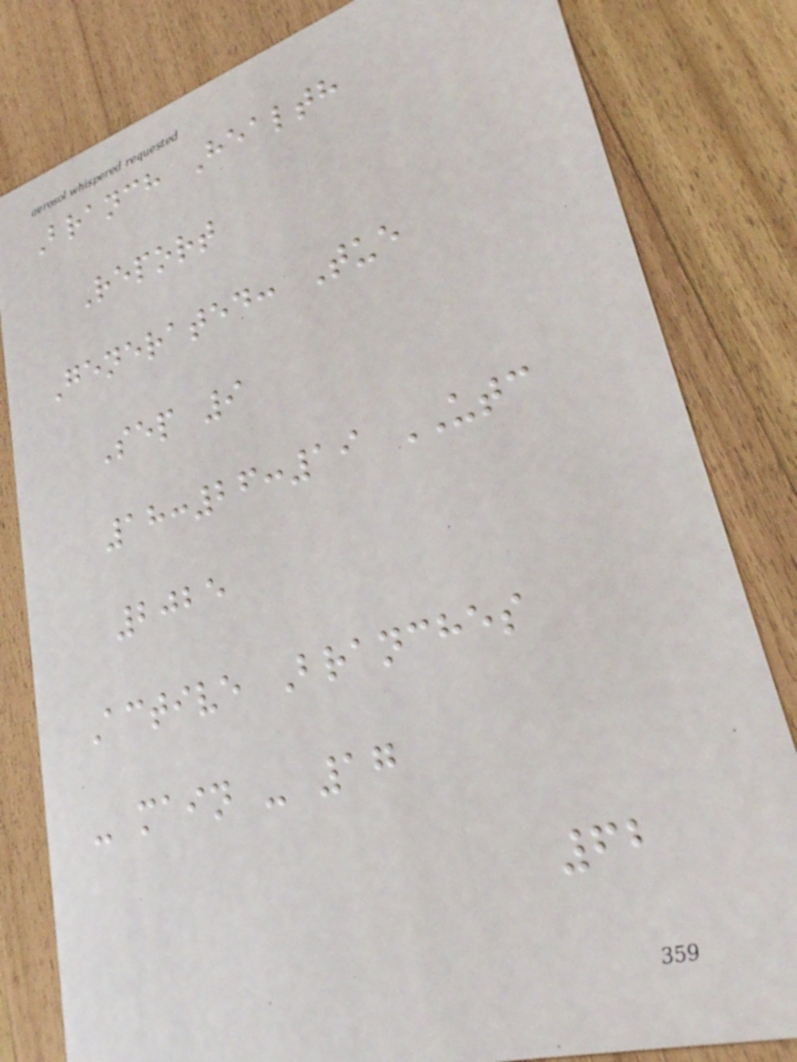Branch Health
Report
Generated: Tue
Sep 9
18:26:19 UTC
2025
Active Branches
- main - 17
62
